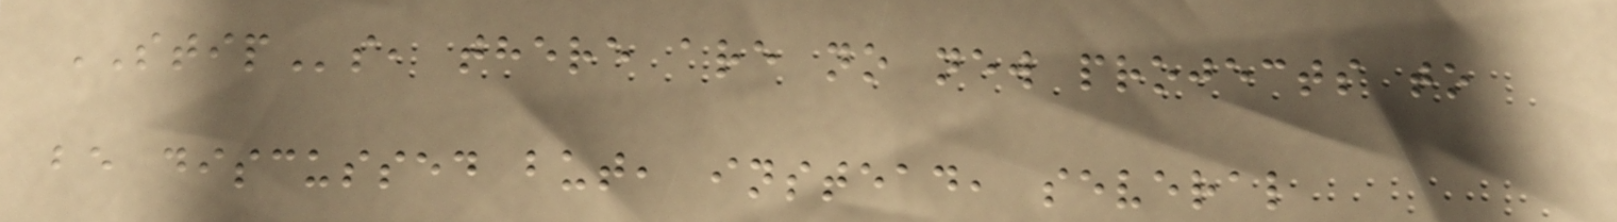STIPs, there are no new projects to
be discussed but, instead, several
